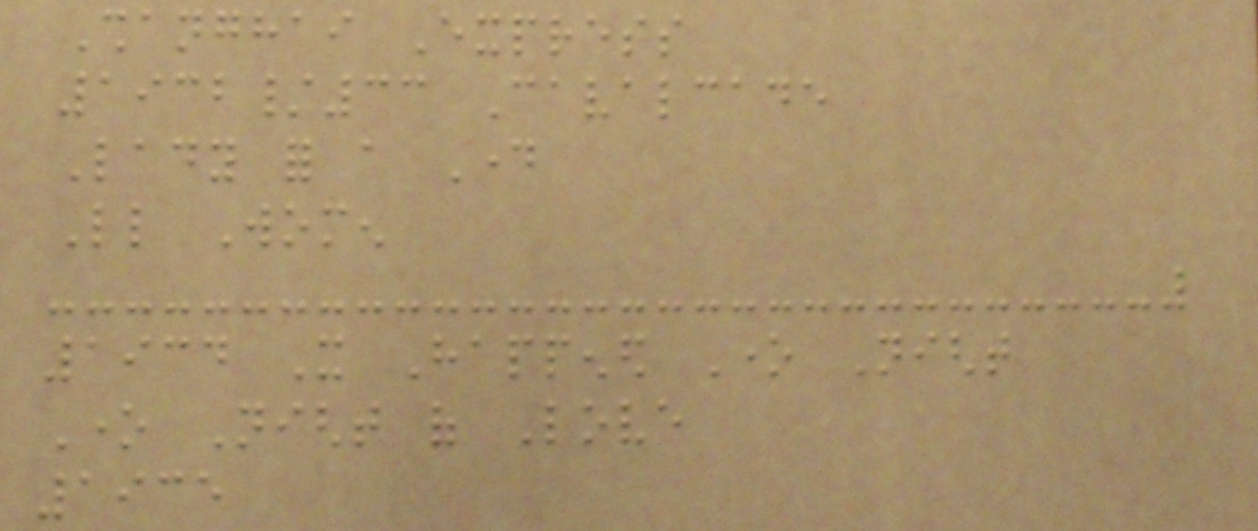Shanghai Express
1932/33 Cavalcade
Lady for a Day
Little Women
1934 It Happened One Night
One Night of Love
1935
